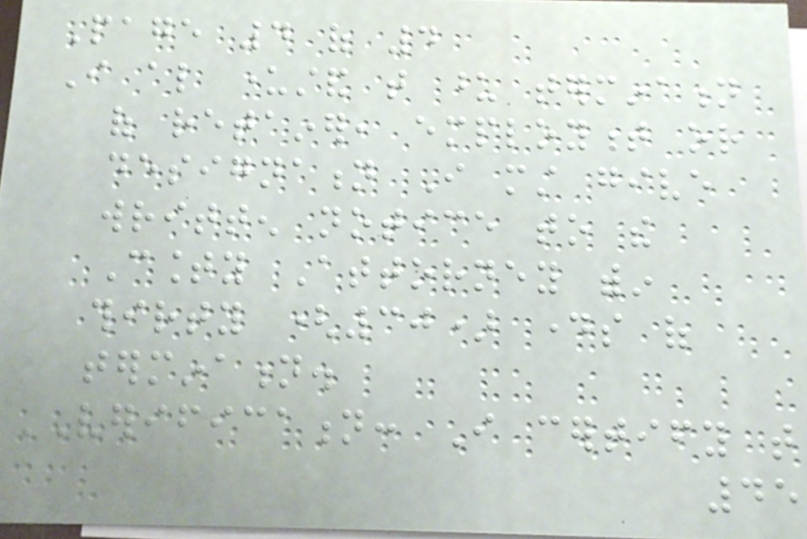Page 4 of 4
I also understand that upon termination
of retainer, employment or
designation I must give
written notice to the
County Attorney within
thirty (30) days of
termination.
VERIFICATION: I certify that
45
